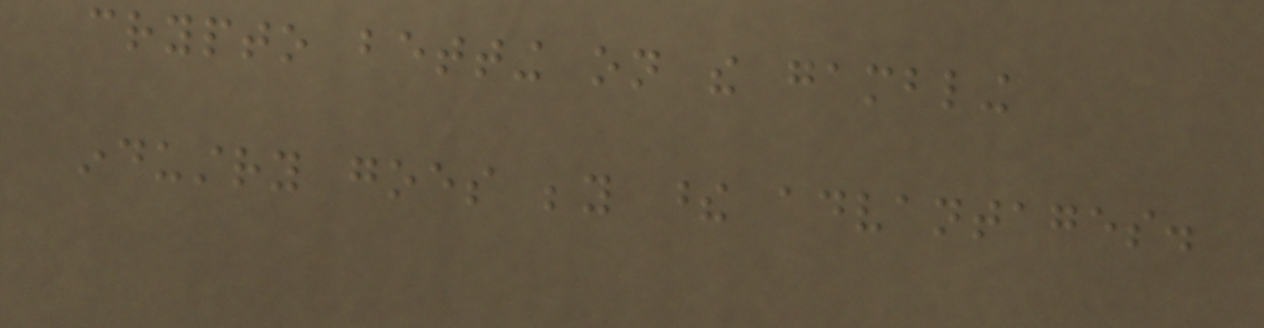crypto betting on the gambling
industry goes beyond these advantages.
